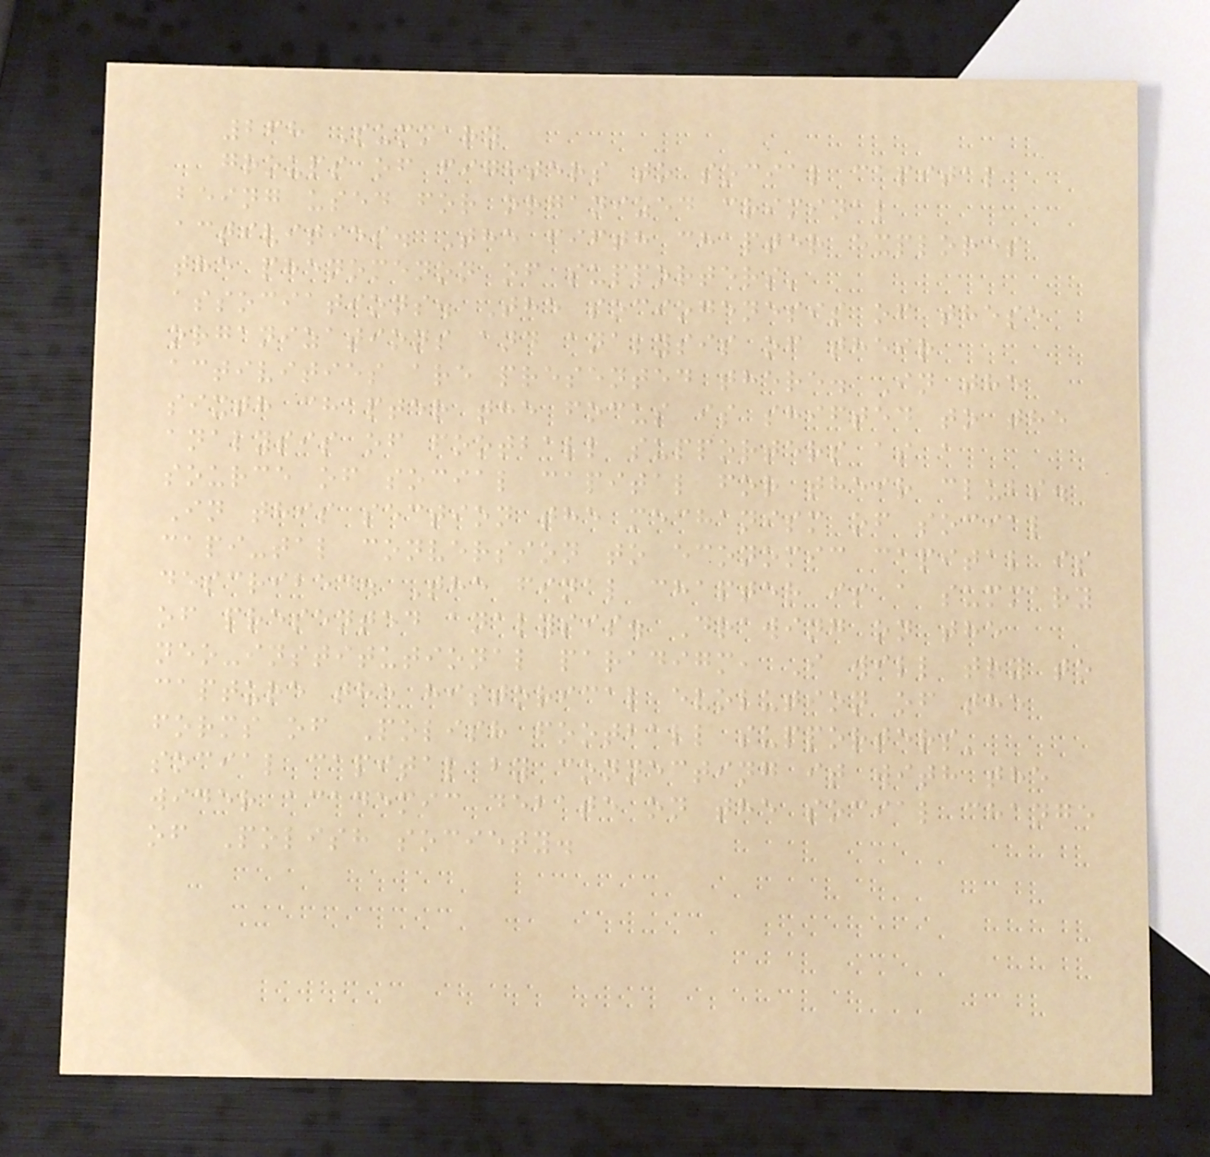268 Summary
groups of fighters to social capital
being used for organized criminal
activities. The fifth chapter explores
the phenomenon of supporters'
associations. The sociogenesis of these
organizations and analysis of their
activities are presented there. In the
sixth chapter the focus is shifted to the
analysis of football supporters as a
source of social capital for their clubs.
In this section the mechanism of social
capi-tal conversion to economic capital is
described. The final chapter is a summary
of presented analysis. Drawing on the
neo-institutional paradigm, I will try to
capture the historical evolution of the
forms of Polish football supporters'
social capital by connecting it with the
wider academic debate on the social change
of Polish society.
